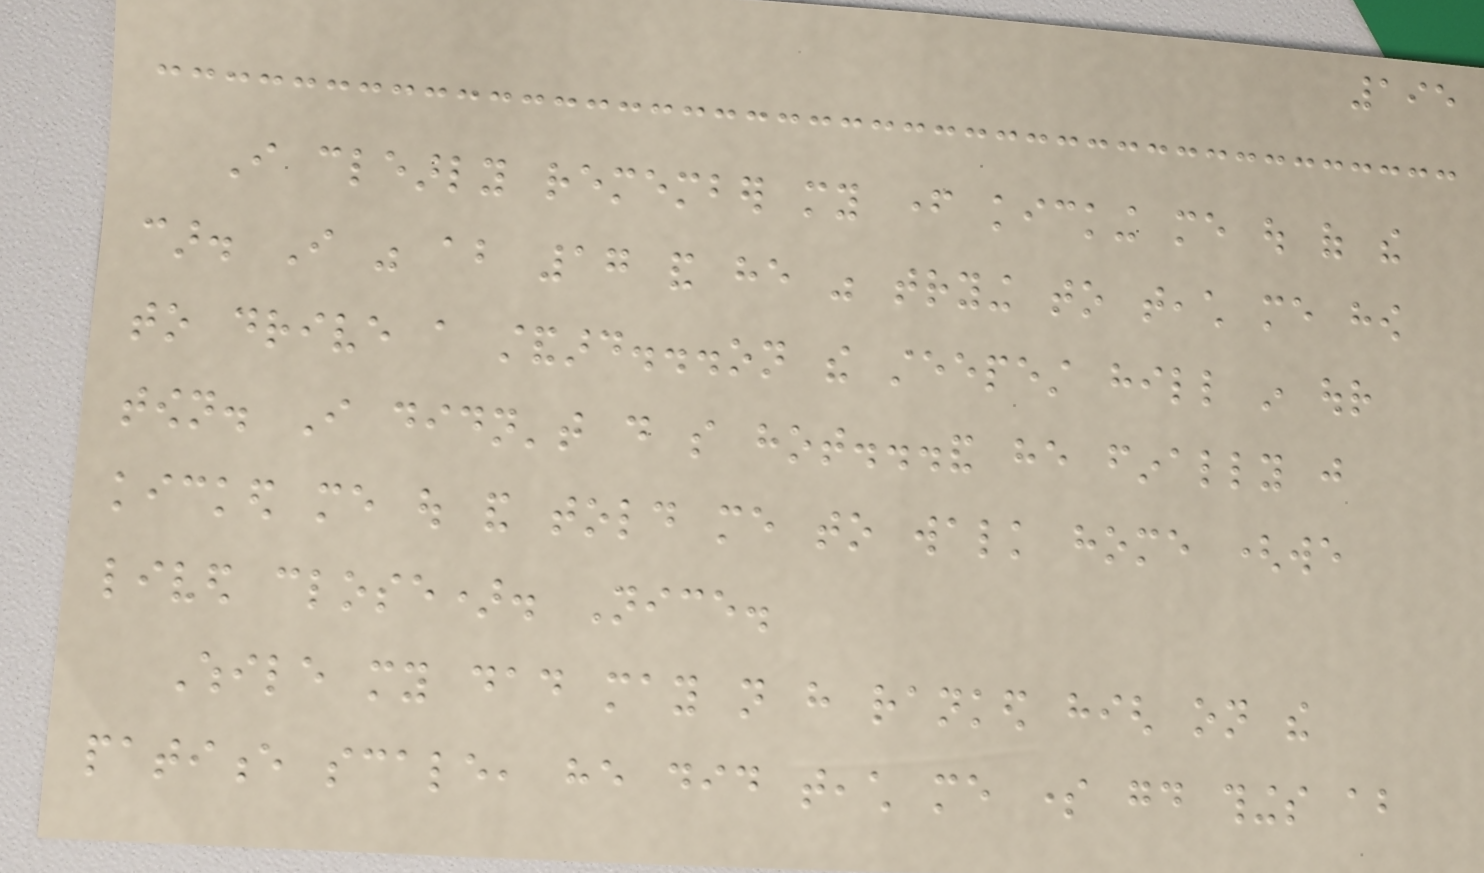195
I clearly remember my father kicking me out of the
car. I was about 17 and he was trying to teach me how
to drive a standard...on the steepest hill in our
town. I didn't do so hot...and he finally just
kicked me out and told me to walk home (we
lived close). Nice.
While my dad may not have ranked high on the
patience scale, he did teach me some good things about
